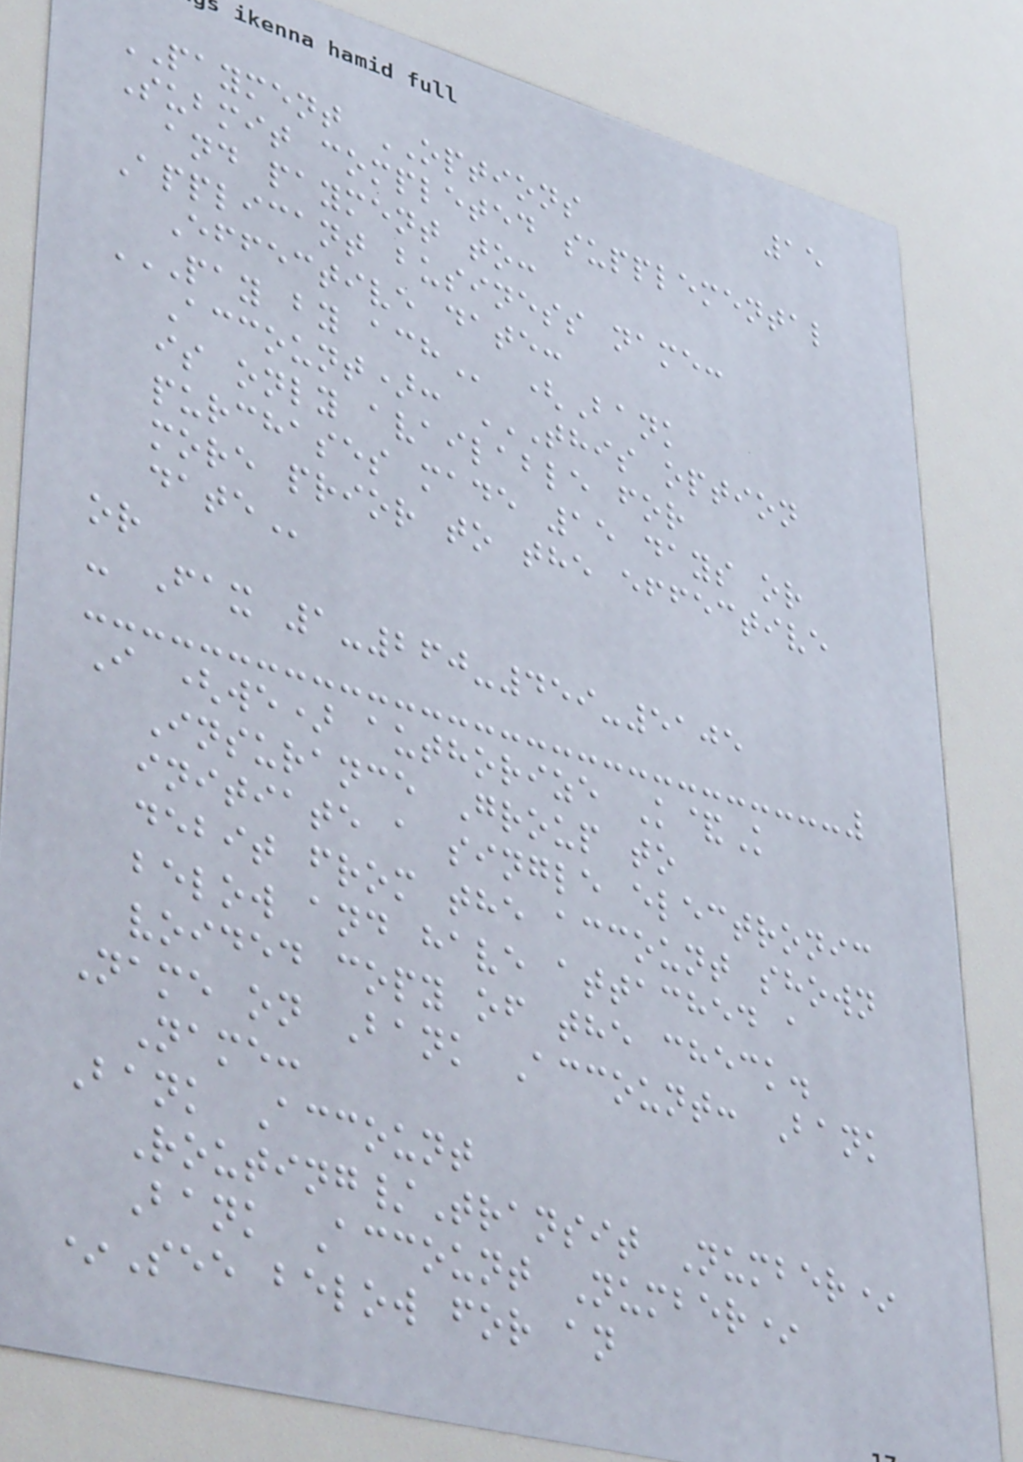15
PAYMENT OPTIONS
Submit completed supplemental
and payment to:
Applicant business name:
Effective date:
PAY BY ACH (Bank
Account): THIS OPTION
IS ONLY AVAILABLE FOR
PURCHASES MADE 15 DAYS OR
MORE PRIOR TO THE EFFECTIVE
DATE
or
- Fax 1-260-459-5105
I (we) authorize K&K
Insurance Group to
initiate a single electronic
debit from the account shown
below and have attached a
voided copy of the check.
Name on Bank Account: Bank
Name:
Bank Account
Routing/Transit Number*
Bank Account Number*
*See below for an
